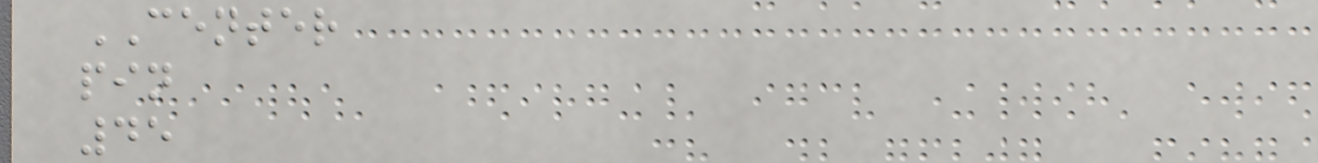CENTER
pin
45
